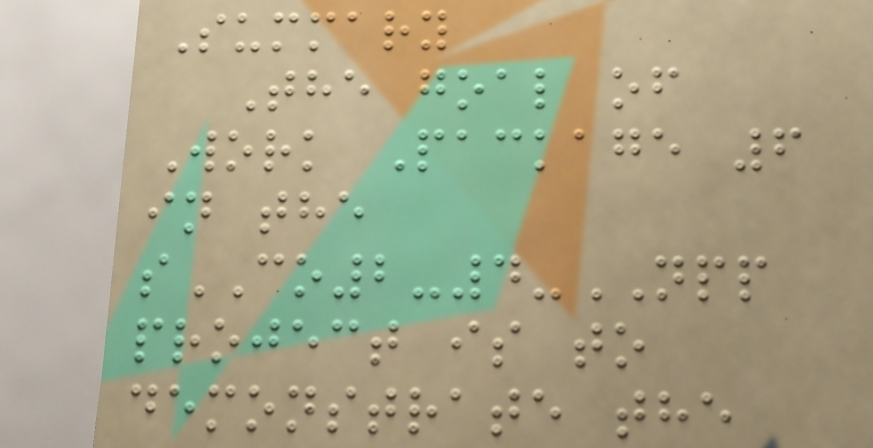Summary
The goal of
Work Package 6
in the
sCO2-4-NPP
project is to
demonstrate the
